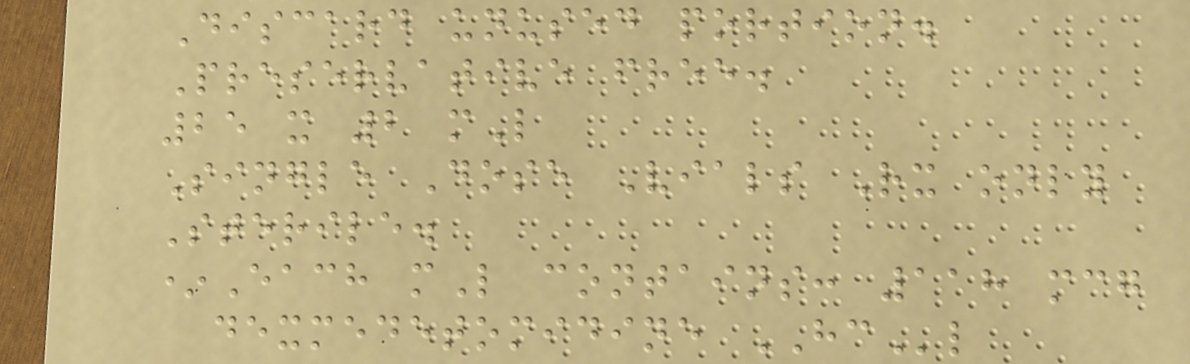Discard unused portion.
Preservative free.
25 x 2 mL
Single Dose Vials Rx only
Sterile.
*Each mL contains: 118 mcg
dexmedetomidine HCl
